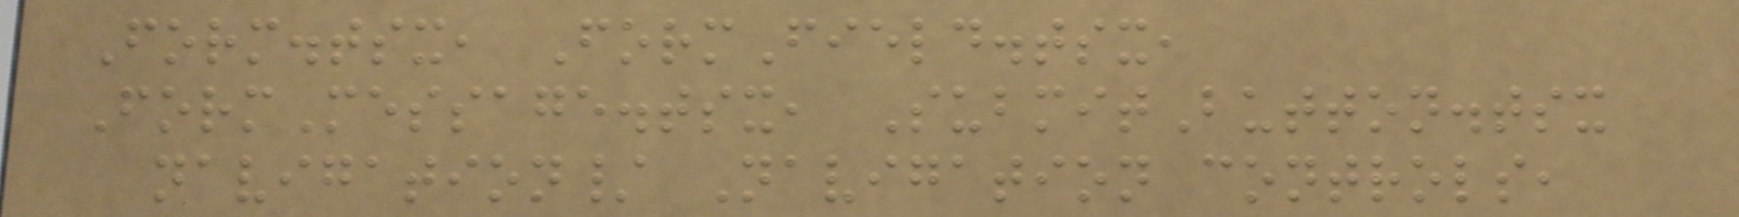Form.tsx, FormField.tsx,
FormMessage.tsx, SubmitButton.tsx
navigation/ Navigation controls,
